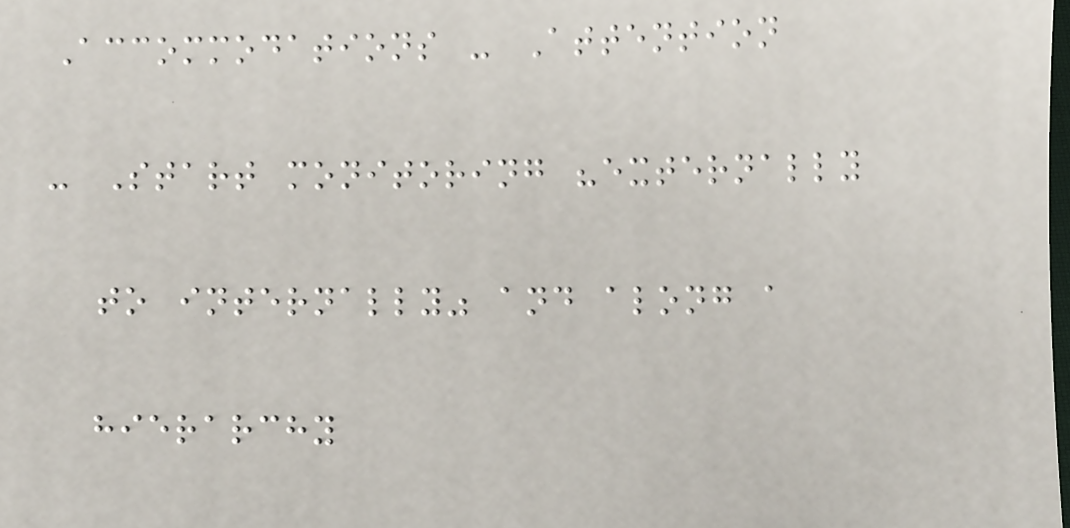Accommodations - Attention
- Start monitoring "externally
to internally" and along a
hierarchy
